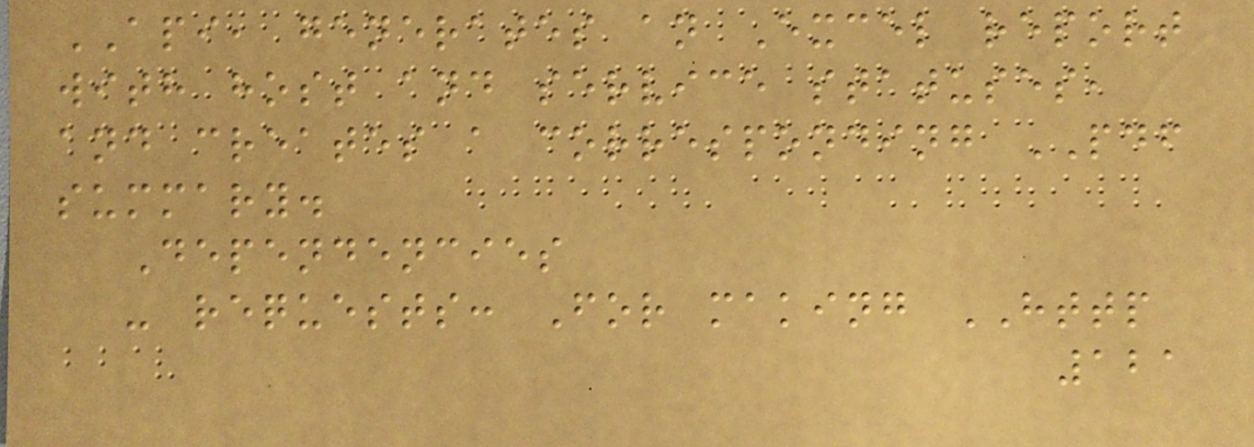API, generates an Excel report
with host and service statuses,
and creates a corresponding PDF
summary.
Dependencies
- requests: For making HTTP
121
